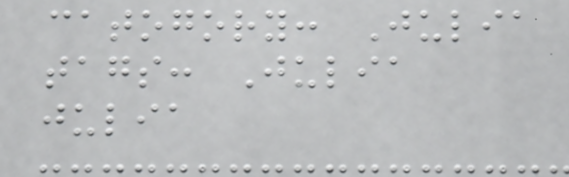catogory: Julia
tags: Julia
julia
